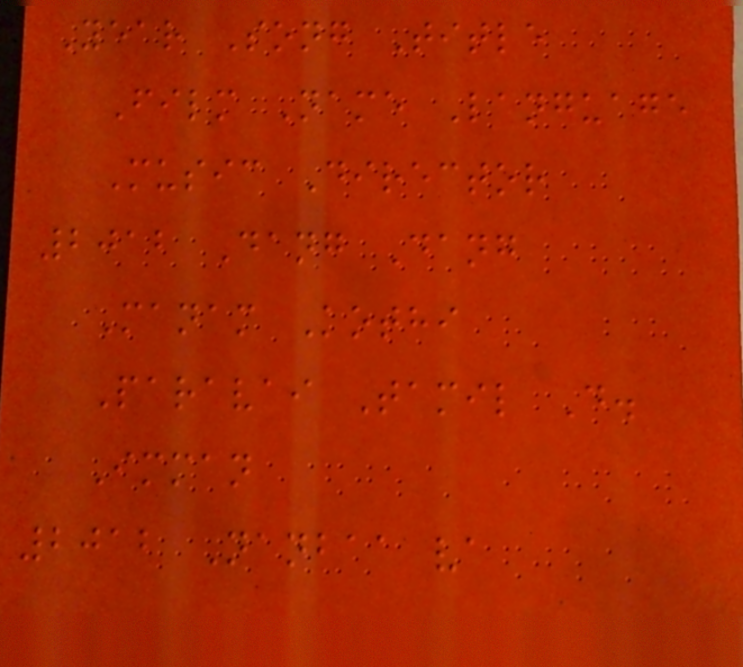Year Song Title
Film Name Language
Music Director
2012 Dang Dang
Manam Kothi
Paravai Tamil D.
Imman
2012 Nanbaa va
